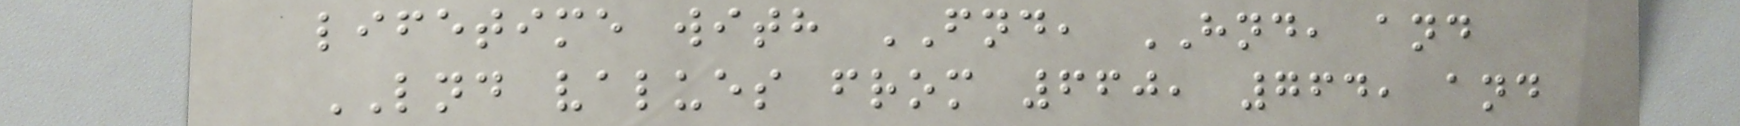lifetime with FND, HND, and
LND values from 660, 764, and
